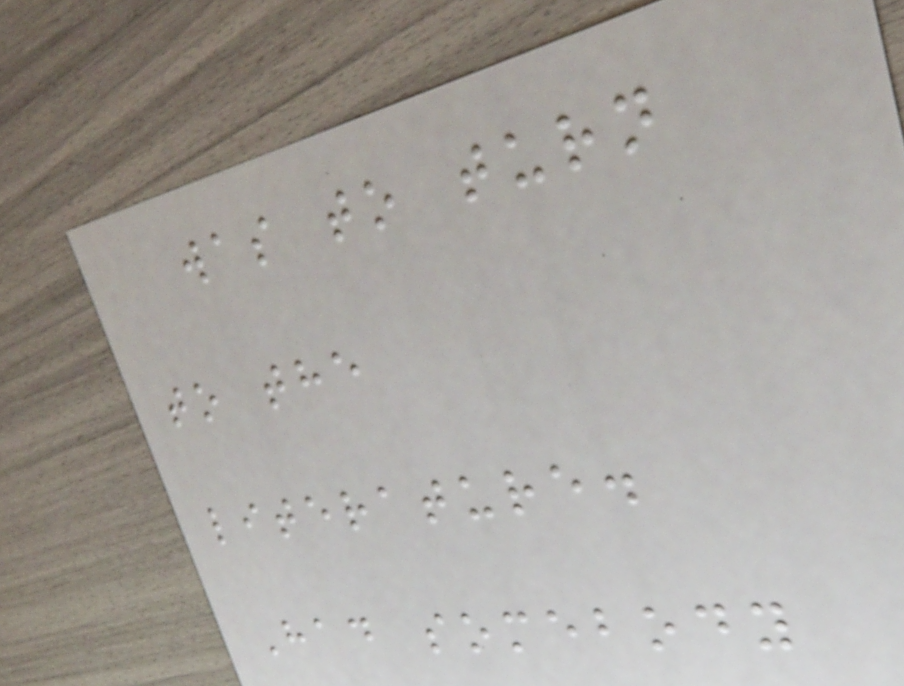was to turn
to the
literature.
Had somebody
